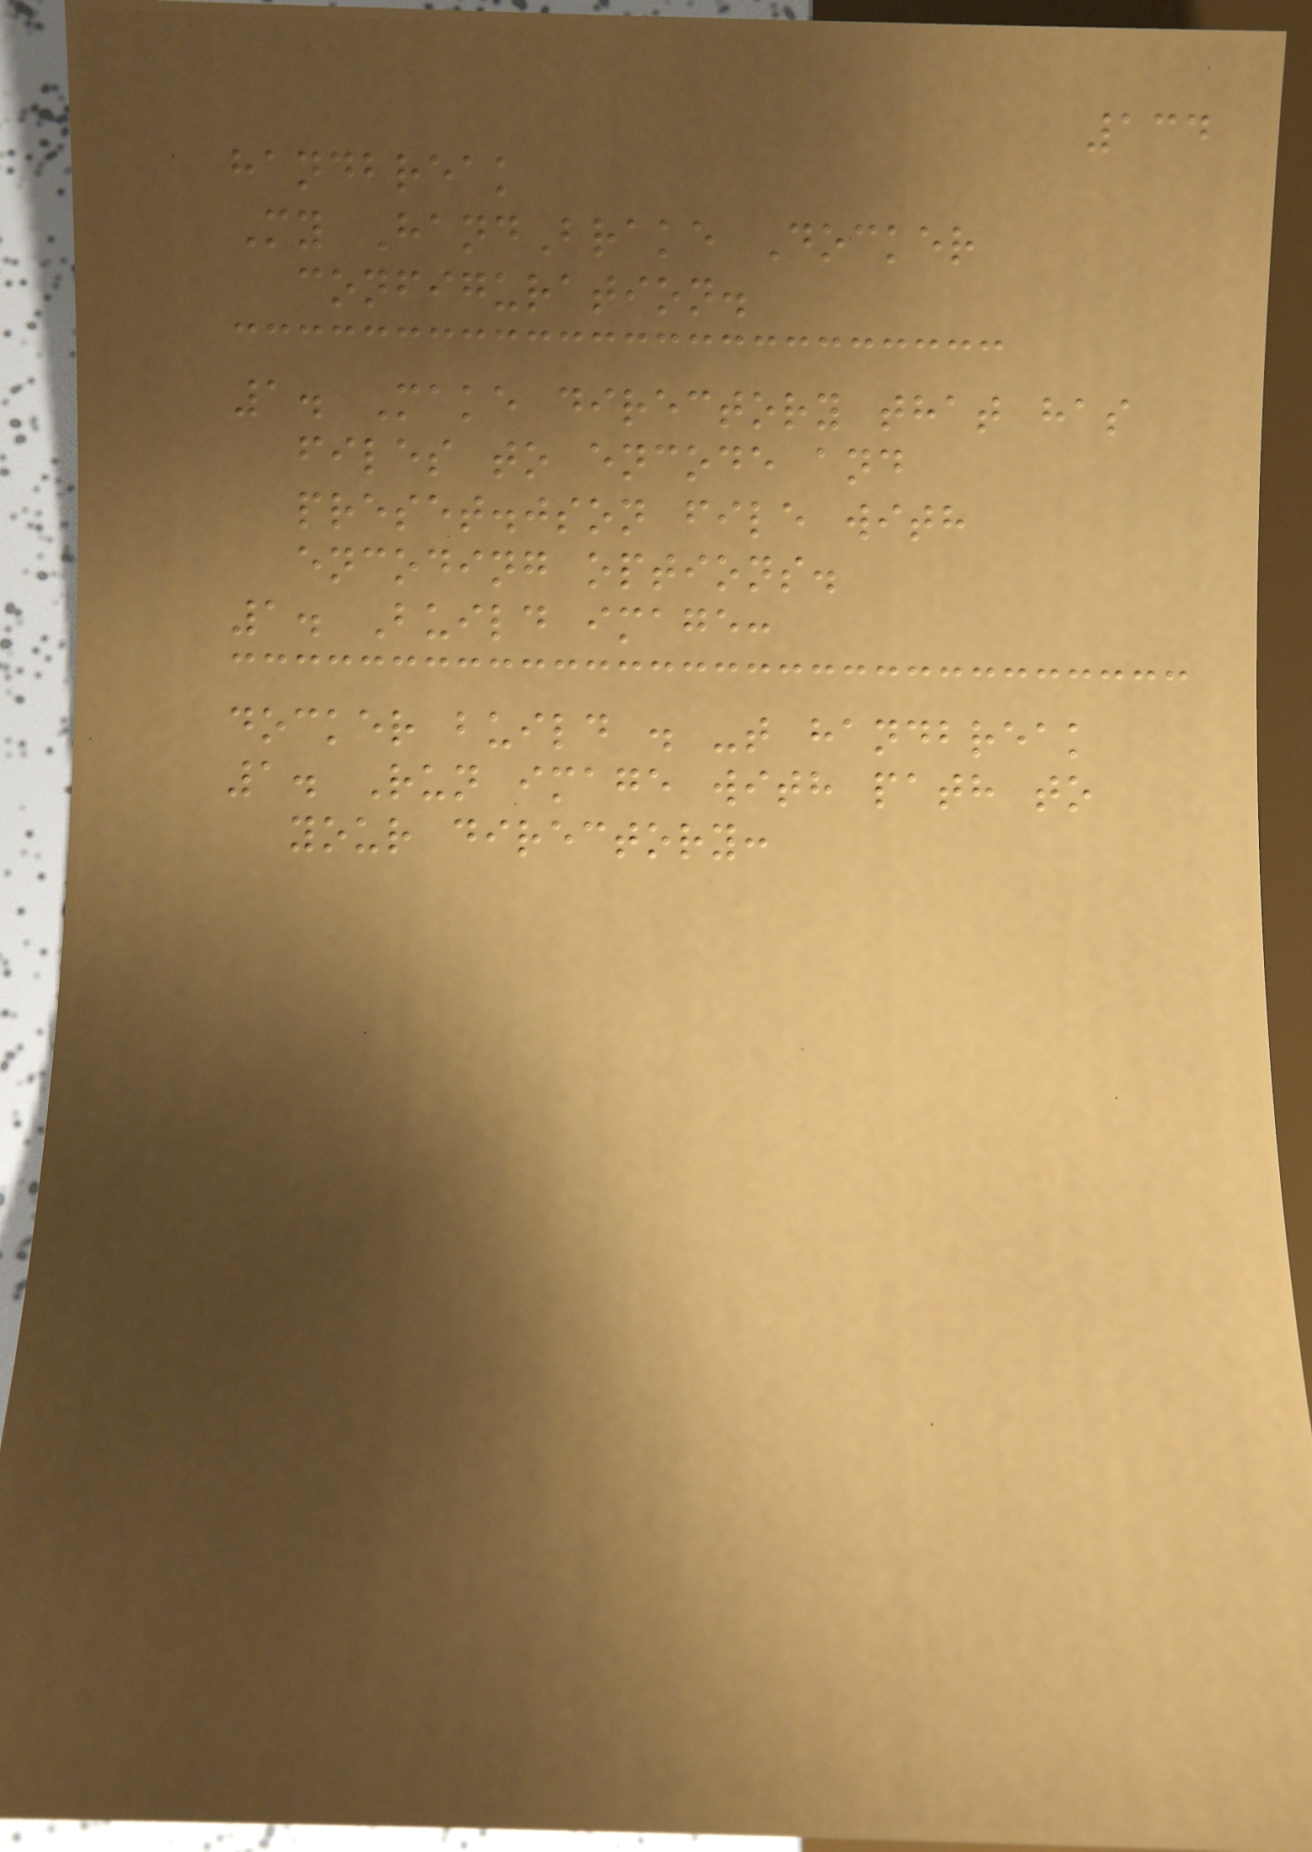134
handbreak
My HandBrake Docker
configuration.
1. Make directory that has
files to encode and
preset.json file with
encoding options.
1. Build image:
docker build . -t handbreak
1. Run image with path to
your directory:
